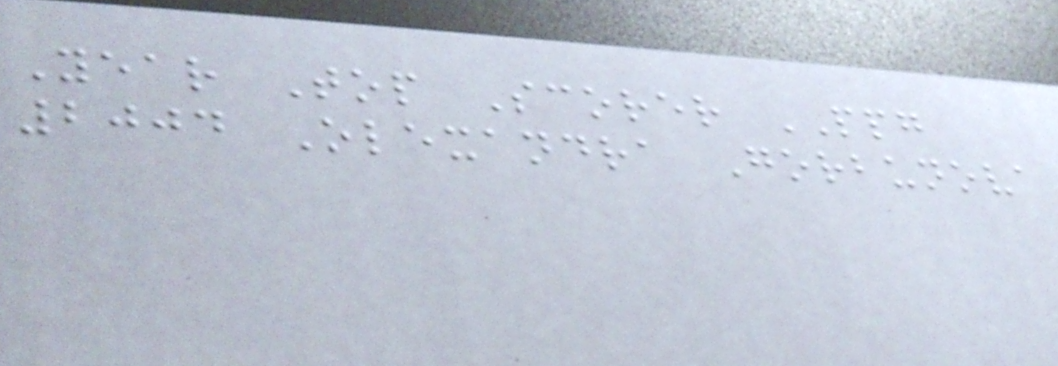Year Top Scorer PPG
2004 Olexandra Gorbunova
